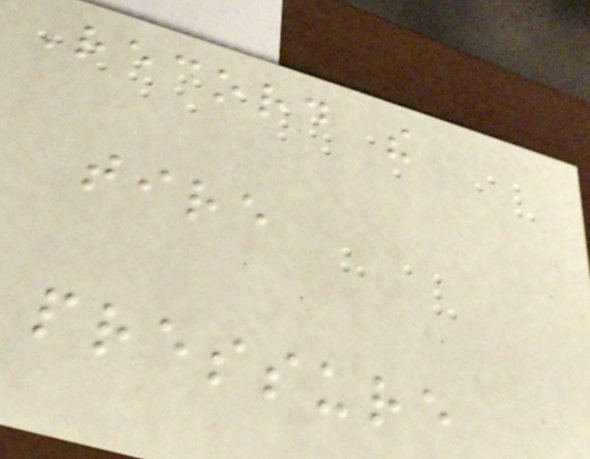Record the
tire
pressure
